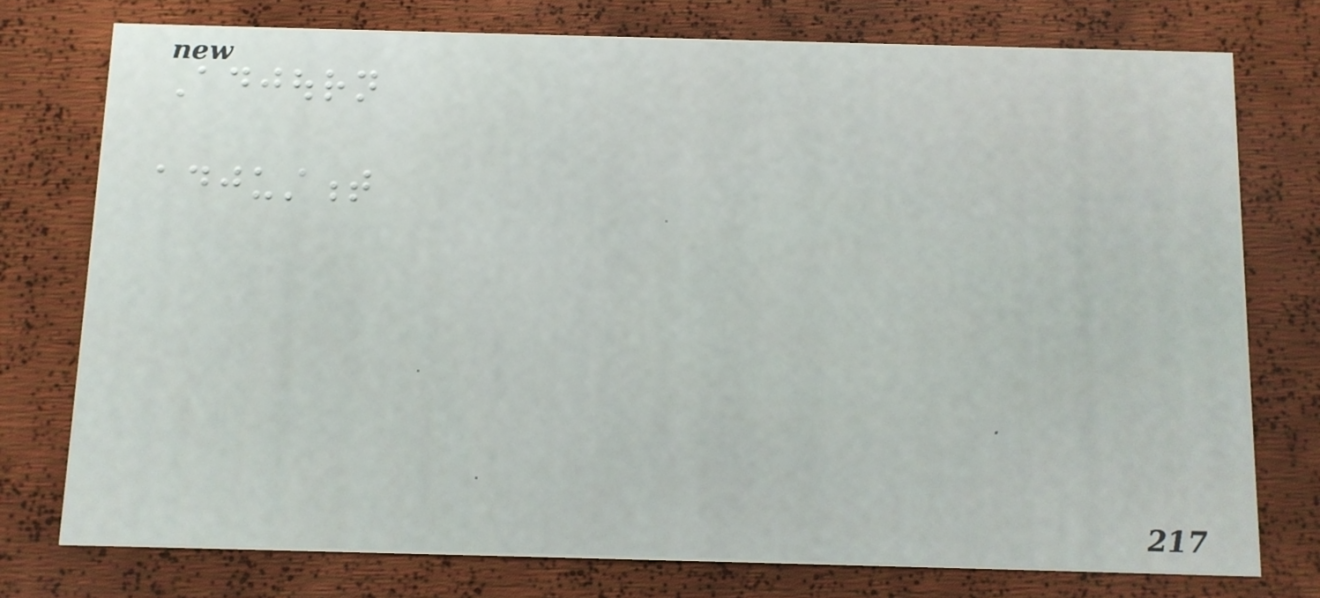Adjourn
adjustment
